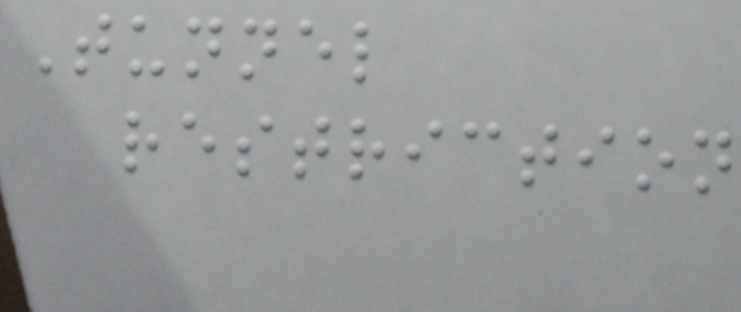Tunnel
restriction
